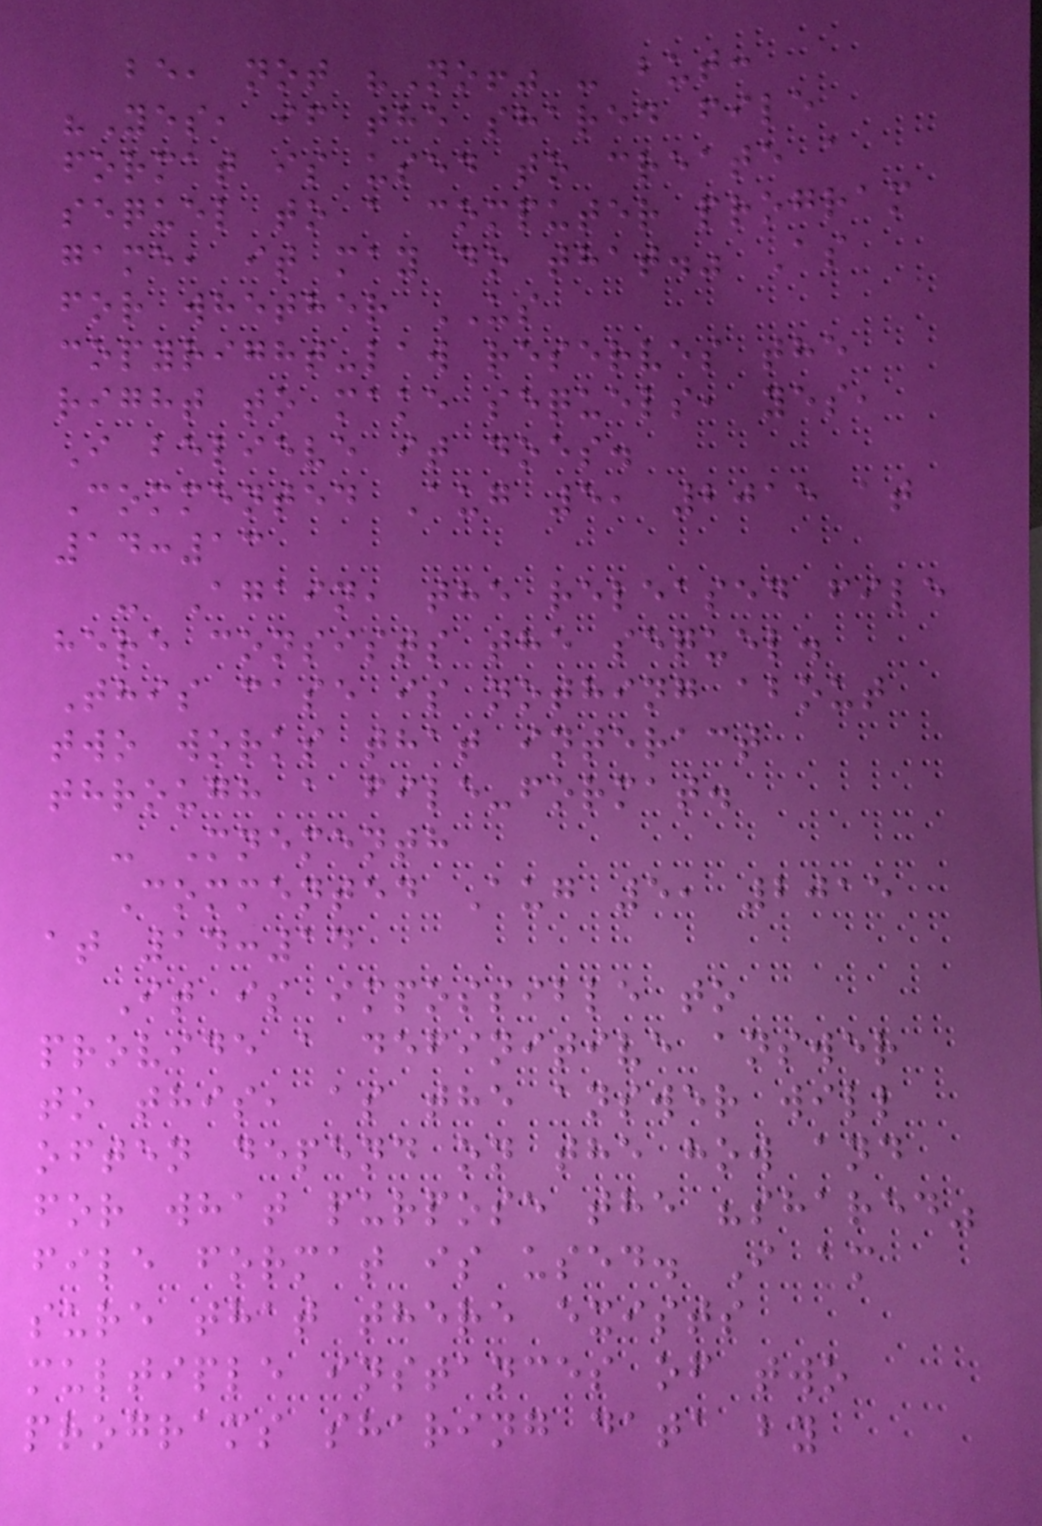be, not "No!" - but:
"Yes, if the shared file
format is used to create a
sequel to a computer program
game, it may do that." As
for whether US
copyright-law reserves the
right to make sequels, yes,
I believe it does.
Commented Aug 5, 2015 at
14:13
- Again, the released file
here consists the sequel.
This case is nothing about
two works that interact
through a file-format.
- Mnementh
Commented Aug 5, 2015
at 14:14
It is impossible to
provide a definitive answer
to this, as the answer will
often depend on the how and
for what purpose the "shared"
file format is used. I am
sure that there exists
multiple instances of two
programs sharing data by
